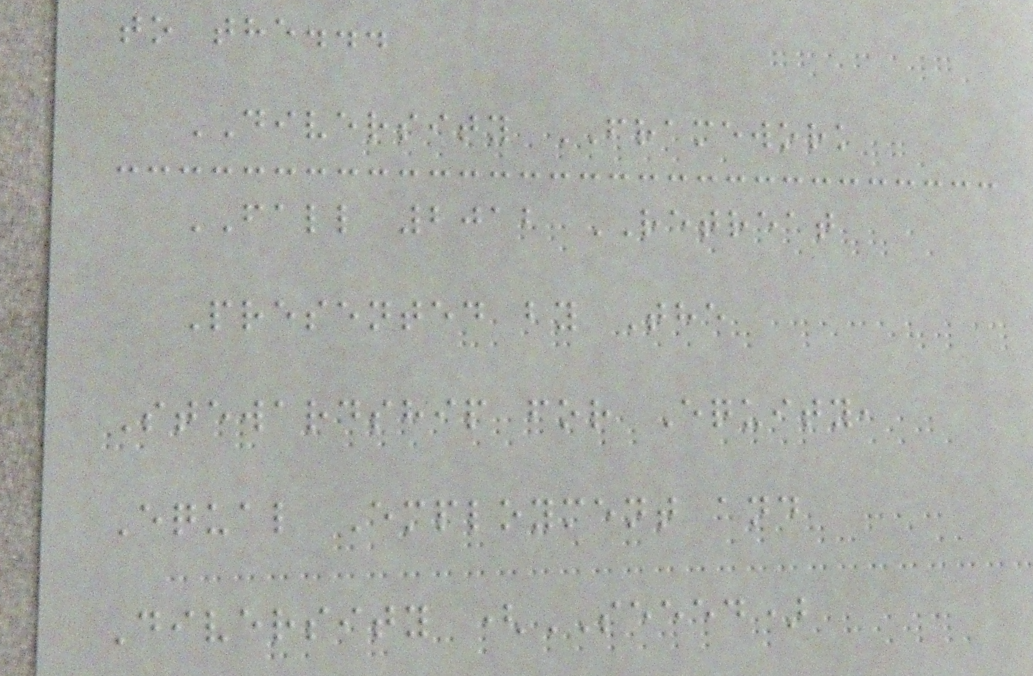to the...
DIVERSITY FRAMEWORK
FALL 2012 RETREAT
Presented by The
Stewardship for Equity,
Equal Employment and
Diversity (SEEED)
